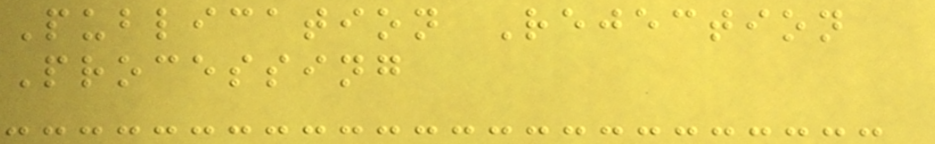Publication Rejection
Processing
